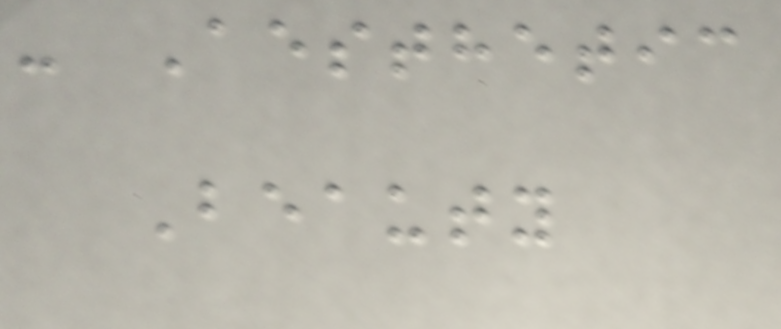- Aesthetic
Beauty
